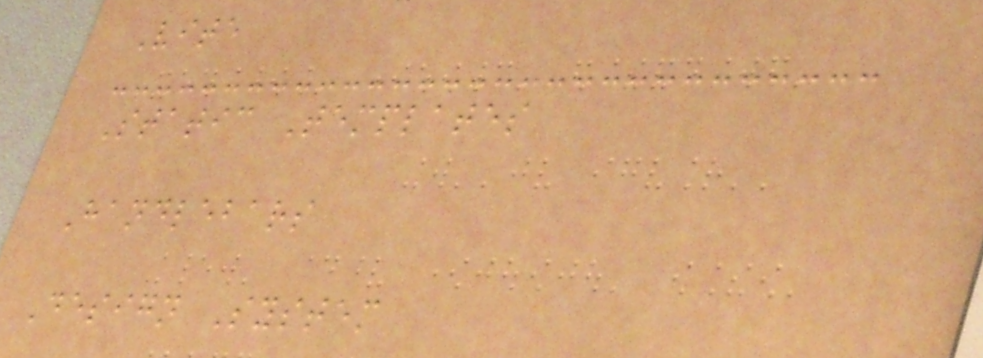Vite
Static Templates
Handlebars
Design System
